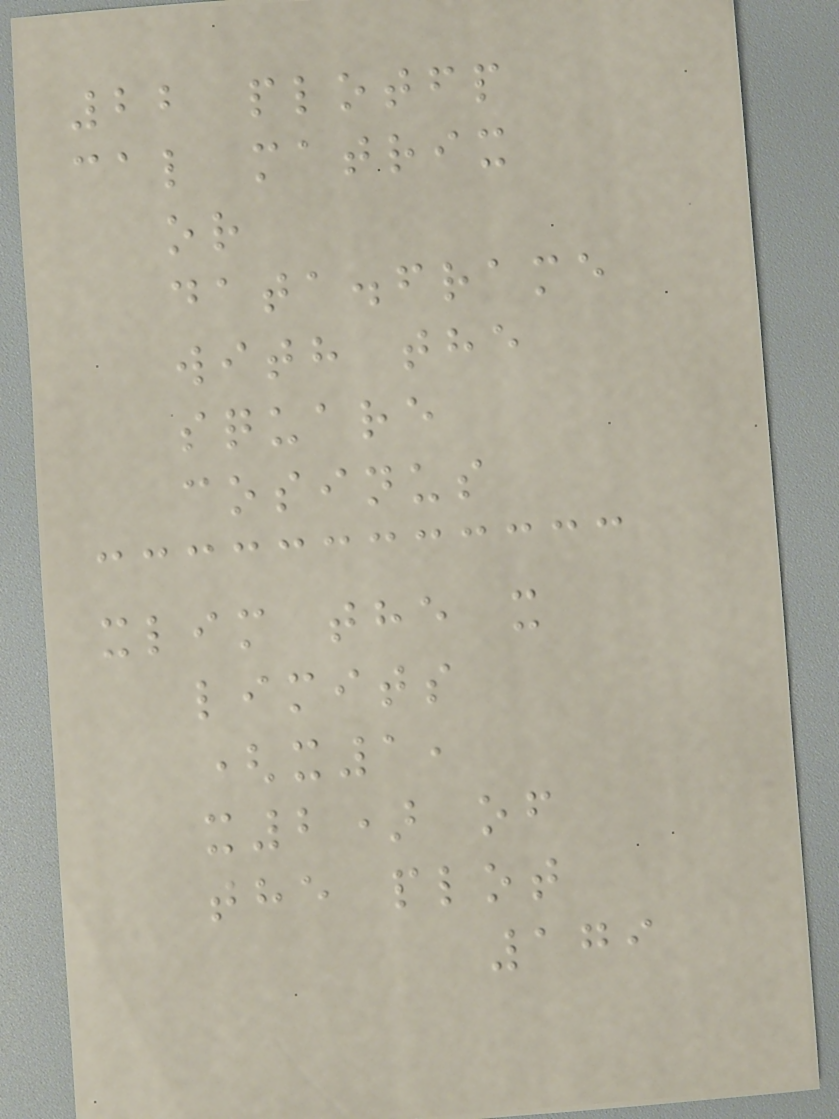22 plotfp
cal matrix
or
data.frame
with the
square
cosinus
xlim the x
limits
(x1,
x2) of
the plot
179
